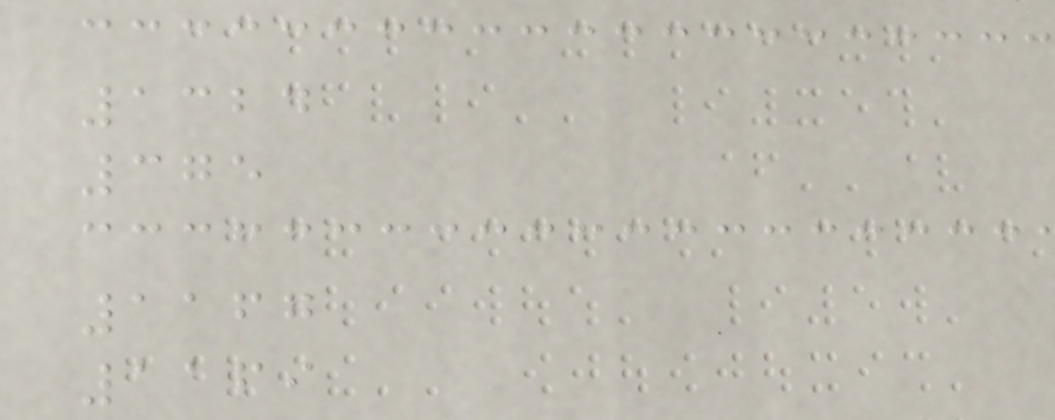1324
375
1167
1169
